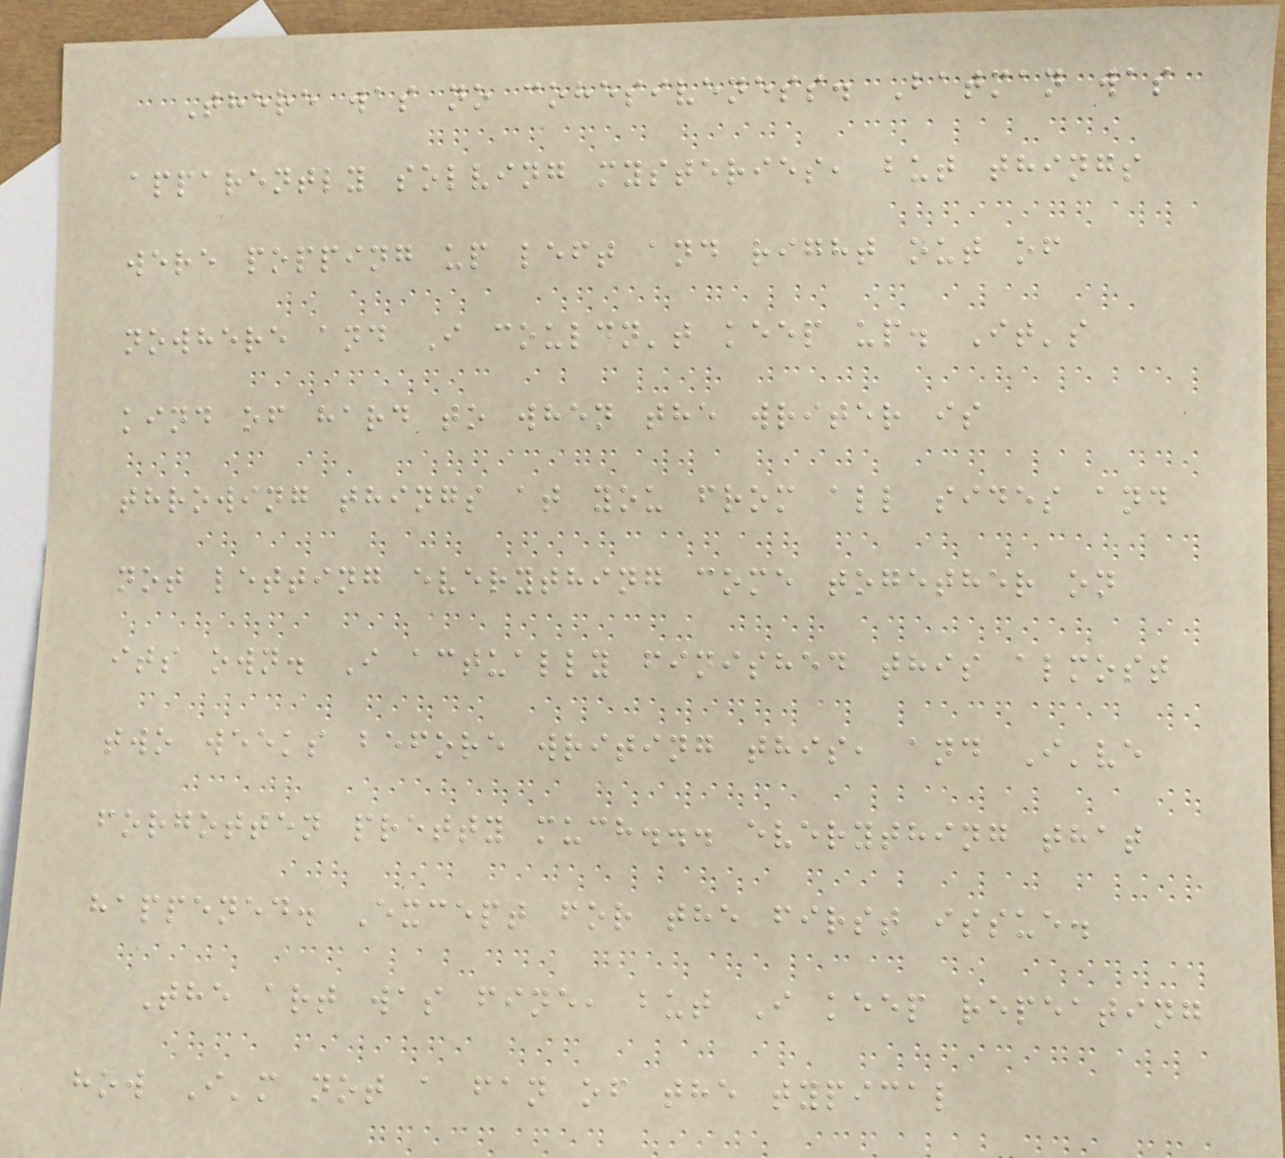There was no cohesiveness. Batman was
apparently solving mysteries, but things
were popping up left and right out of
nowhere and I couldn't keep up. It's
kind of hard to when the writer is
throwing things at you from all sides and
not letting everything come together on
its own. I actually finished this almost
two weeks before writing this, and I've
forgotten pretty much... everything that
happened. Except for the first issue.
The art was fine, but I keep repeating
how I'm not a fan of the typical
